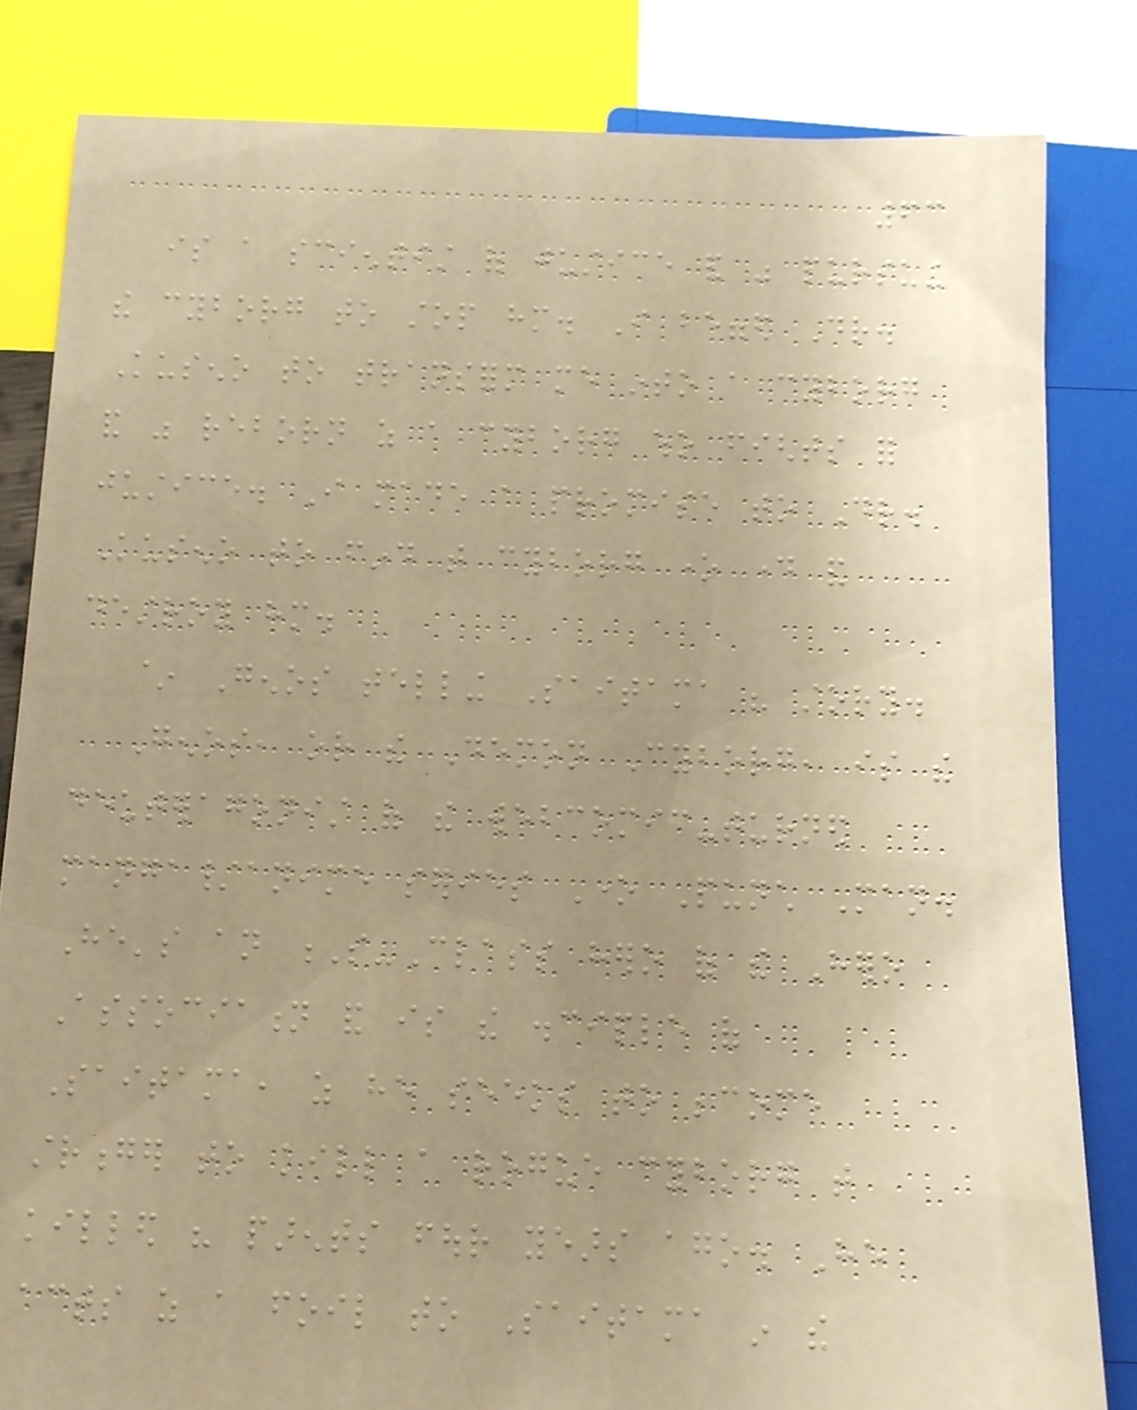63
is a scientist of justice and was pursuing
the cyborg to stop him. I begged Dr.
Kuseno to transform me into a cyborg
and was reborn as a cyborg who fights for
justice. I made a promise to Dr.
Kuseno to find that cyborg one day and
destroy him.
~ Genos telling Saitama his story.
Genos, or the Demon Cyborg, is the
deuteragonist of the webcomic-turned
manga/anime series One Punch Man.
He's an S-Class hero of the Hero
Association and is the disciple of
Saitama, as he seeks to become
stronger to kill a rogue cyborg that
killed his parents four years ago. He
acts as a foil to Saitama in the
